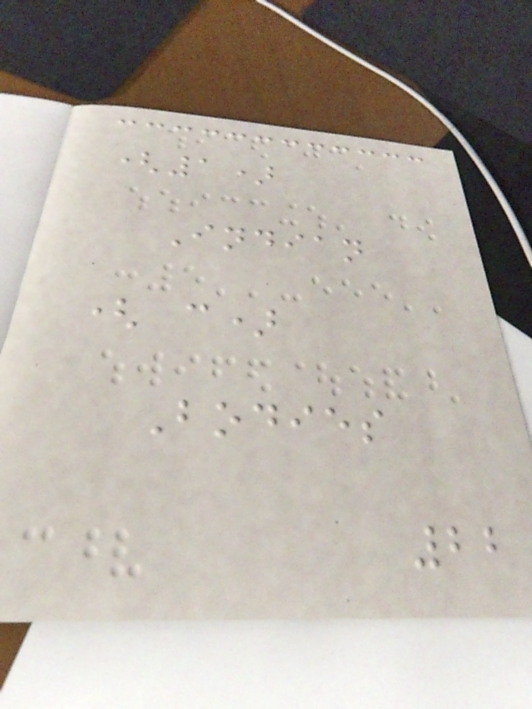(1)
Indian
( c)
Bodies
22
